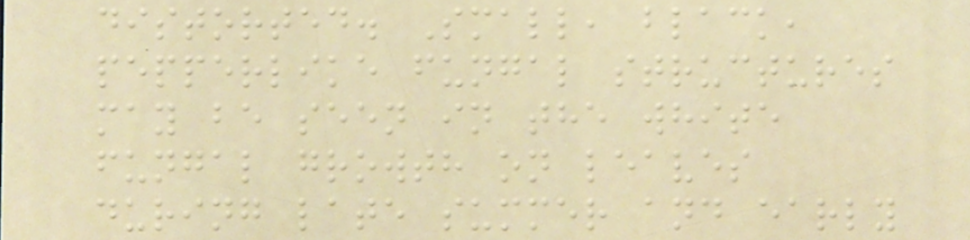distorted. Small, black,
pepperlike fungal structures
may be seen in the white
fungal growth on leaves
during late summer and early
